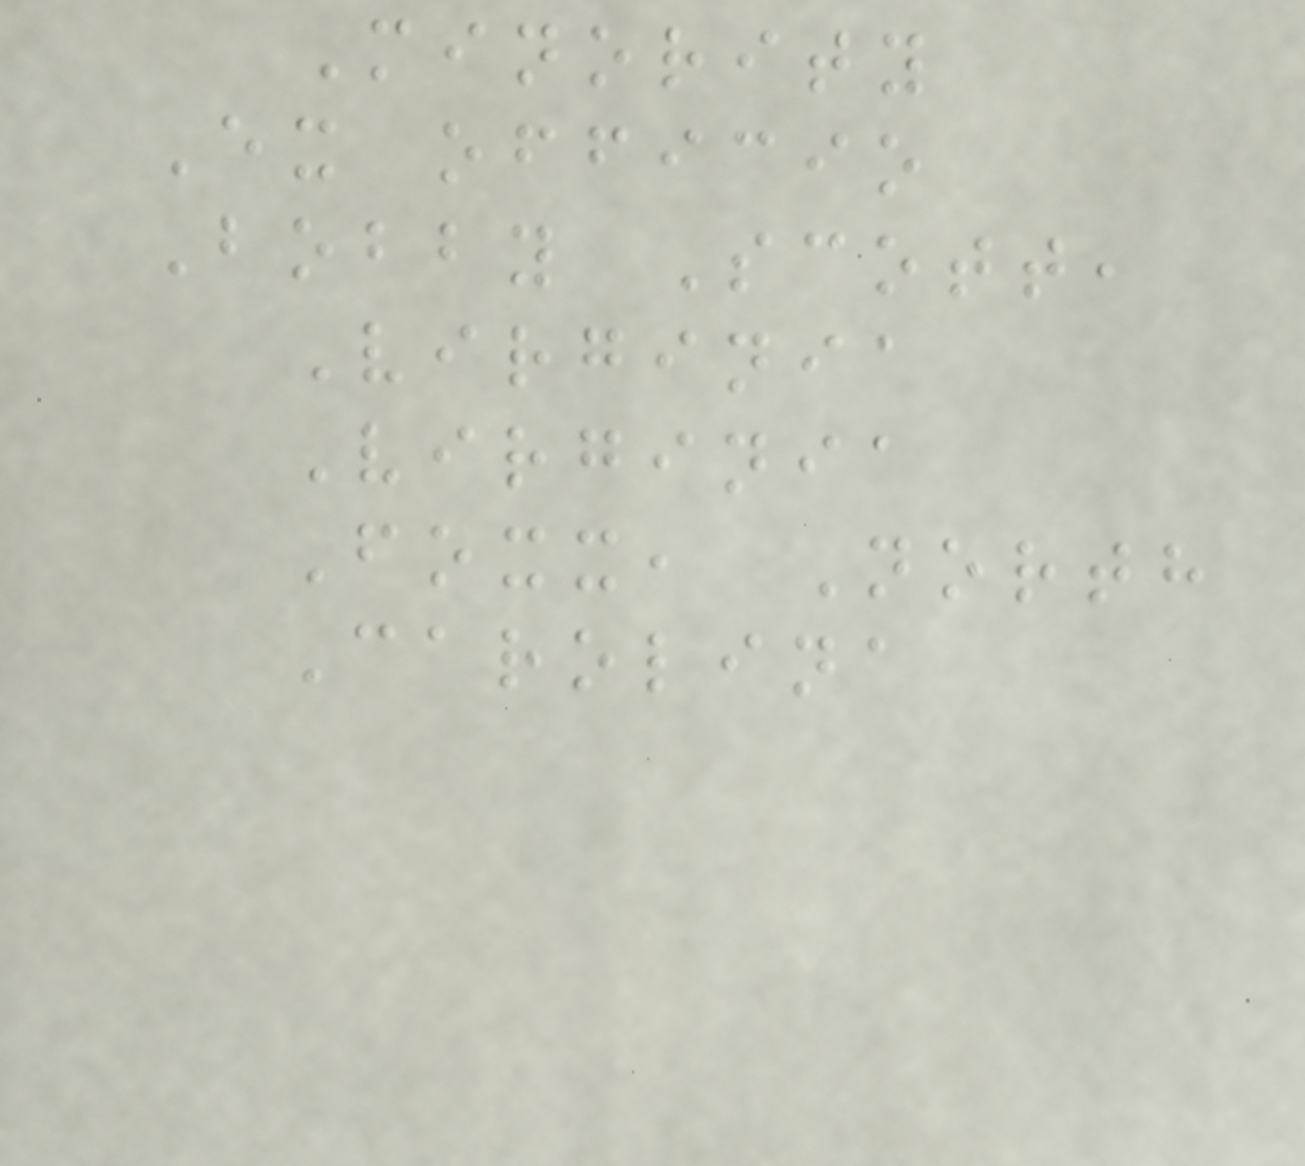Minority
Ex officio
Bobby Scott,
Virginia
Virginia
Foxx, North
Carolina
